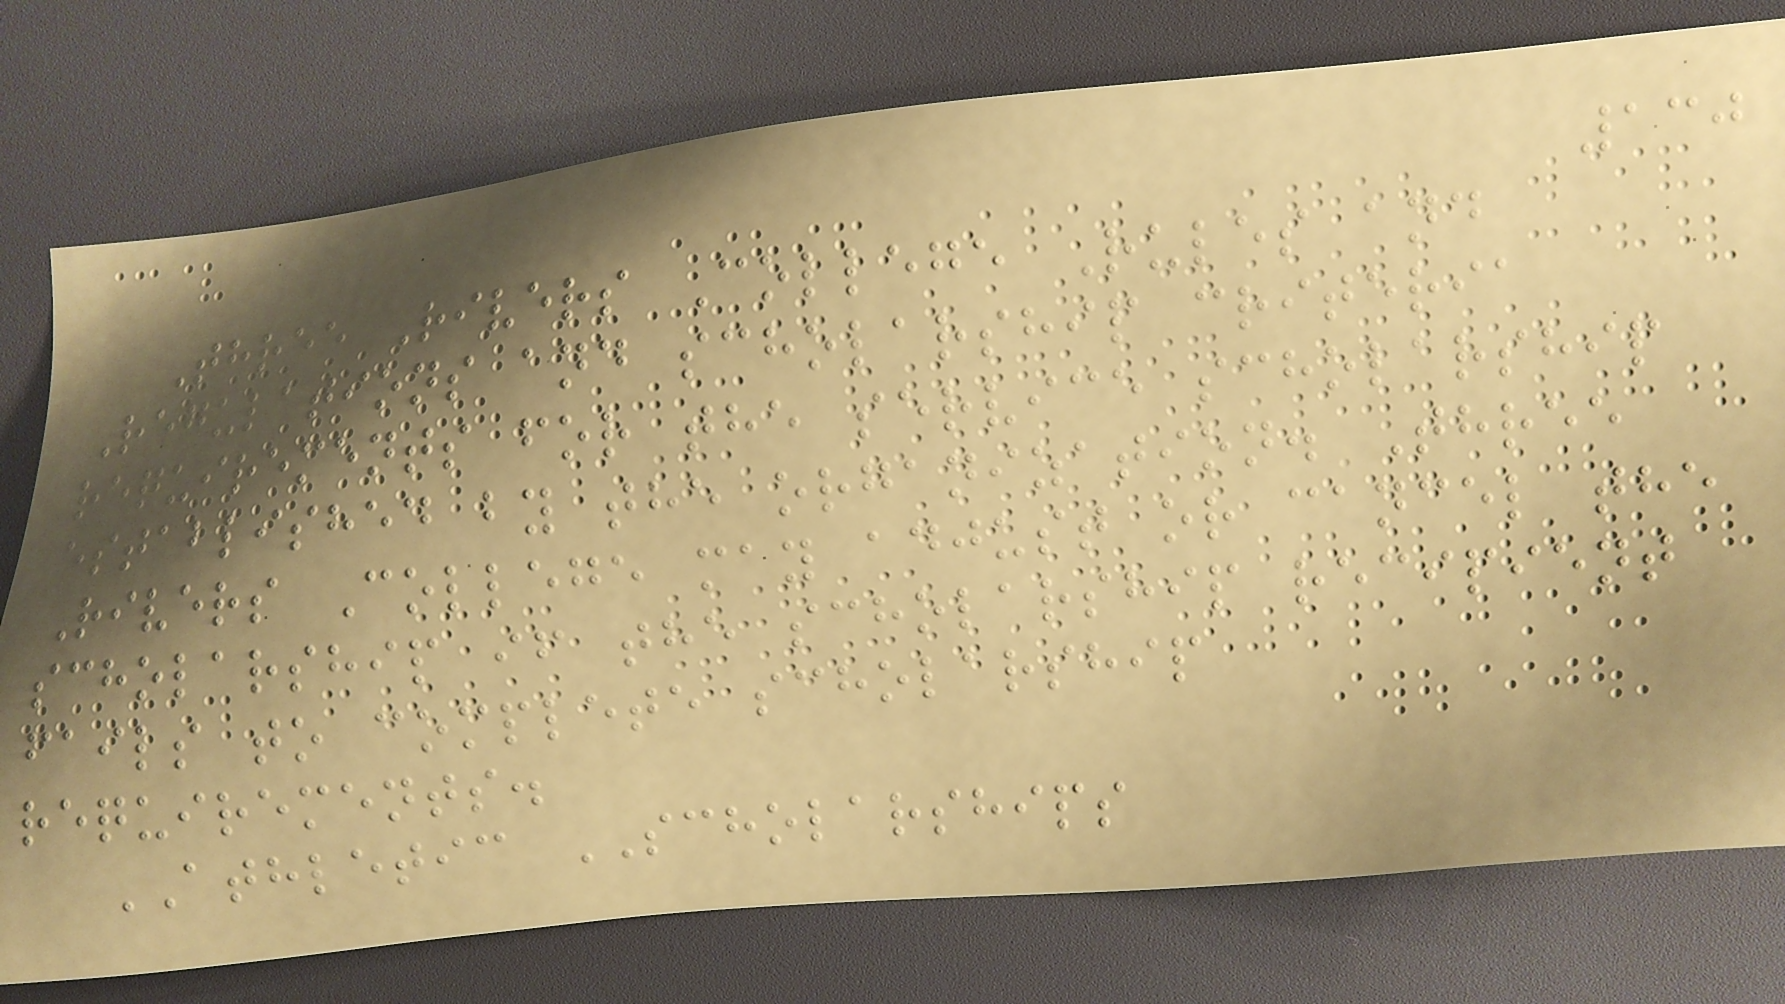130
Three Rivers College Rules and
Regulations and scholarship criteria
requirements for the service scholarship
established by the organization. Three
Rivers College may adjust or cancel the
scholarship if the scholarship recipient
fails to complete scholarship
requirements.
ATHLETIC SCHOLARSHIPS
